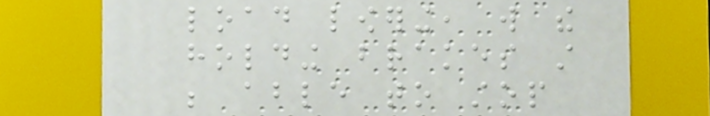load lowering, will the
holding brakes still
be able to stop
